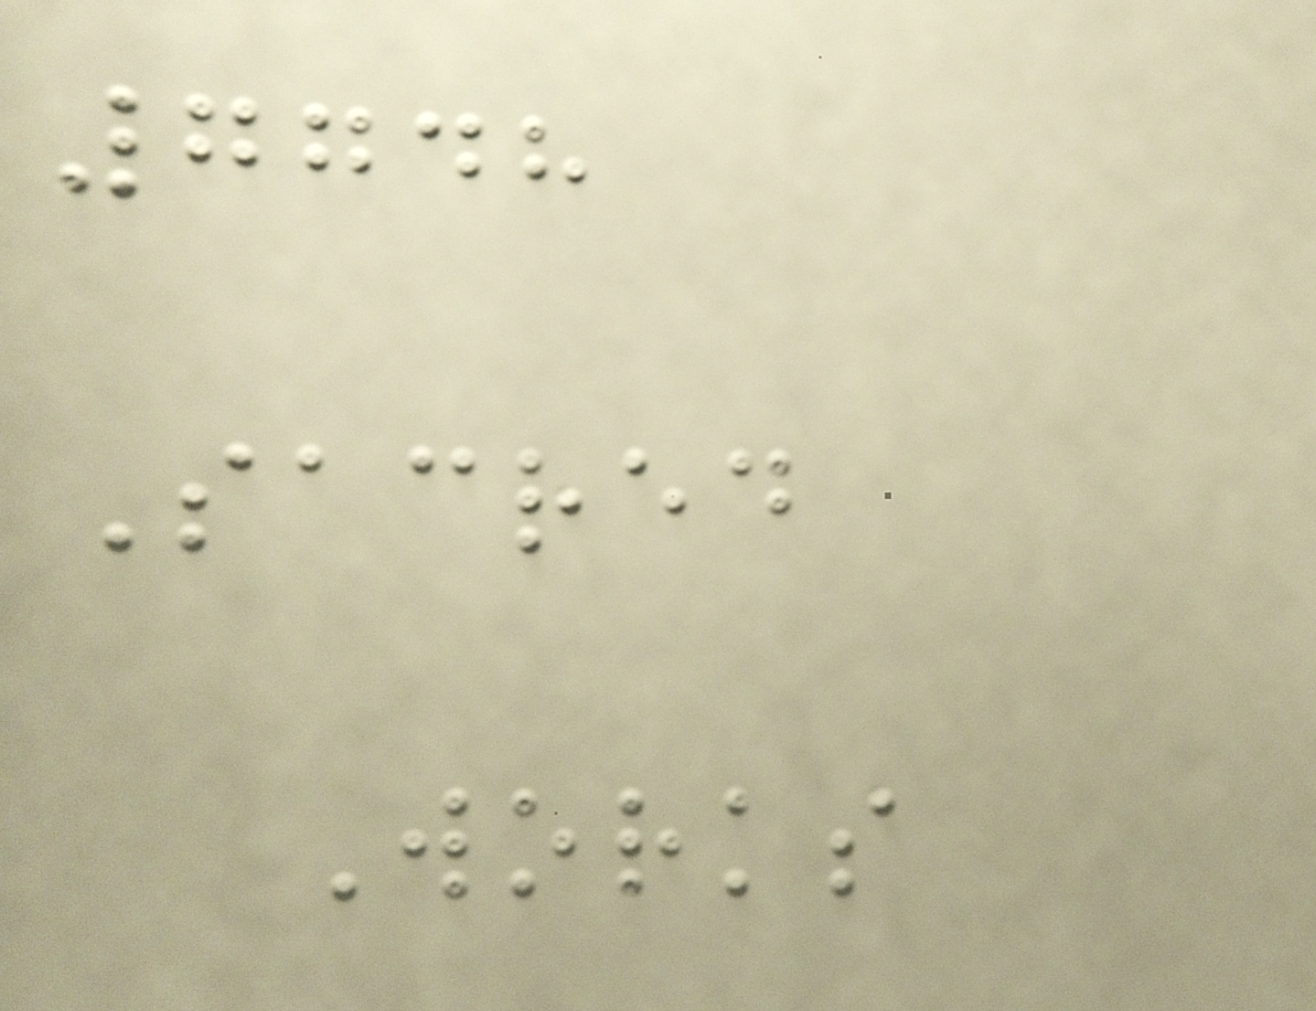7748
Sacred
Works
